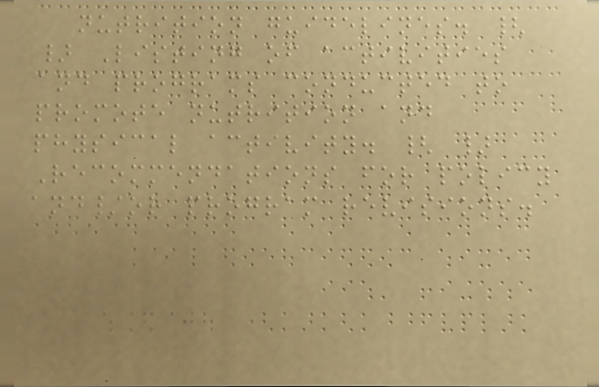nutrition guidelines. {
} Listing of activities
and programs conducted to
promote nutrition and
physical activity. { }
Recommendations for policy
and/or program revisions.
